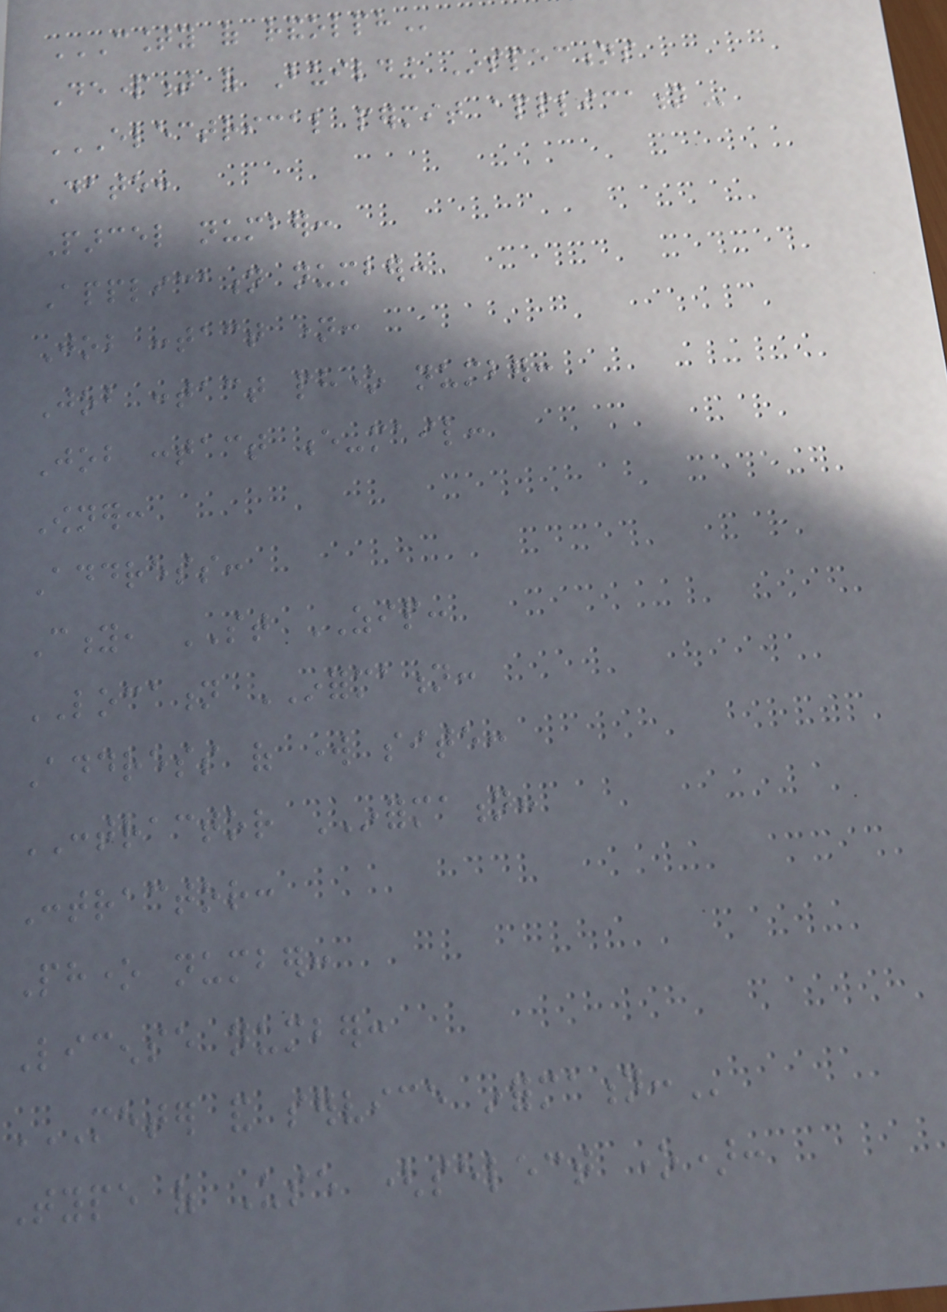COUNTY OF RANDOLPH
Department of Building Inspections
ELECTRICAL PERMIT APPLICATION
Date:
Parcel number:
Application number:
Job contact name:
Job contact phone number:
Job contact e-mail:
Owner:
Address:
City, ST ZIP:
LOCATION INFORMATION:
Address of work site:
CONTRACTOR INFORMATION:
Contractor:
Phone number:
License number:
METER AND SERVICE INFORMATION:
Type of Use (select one):
